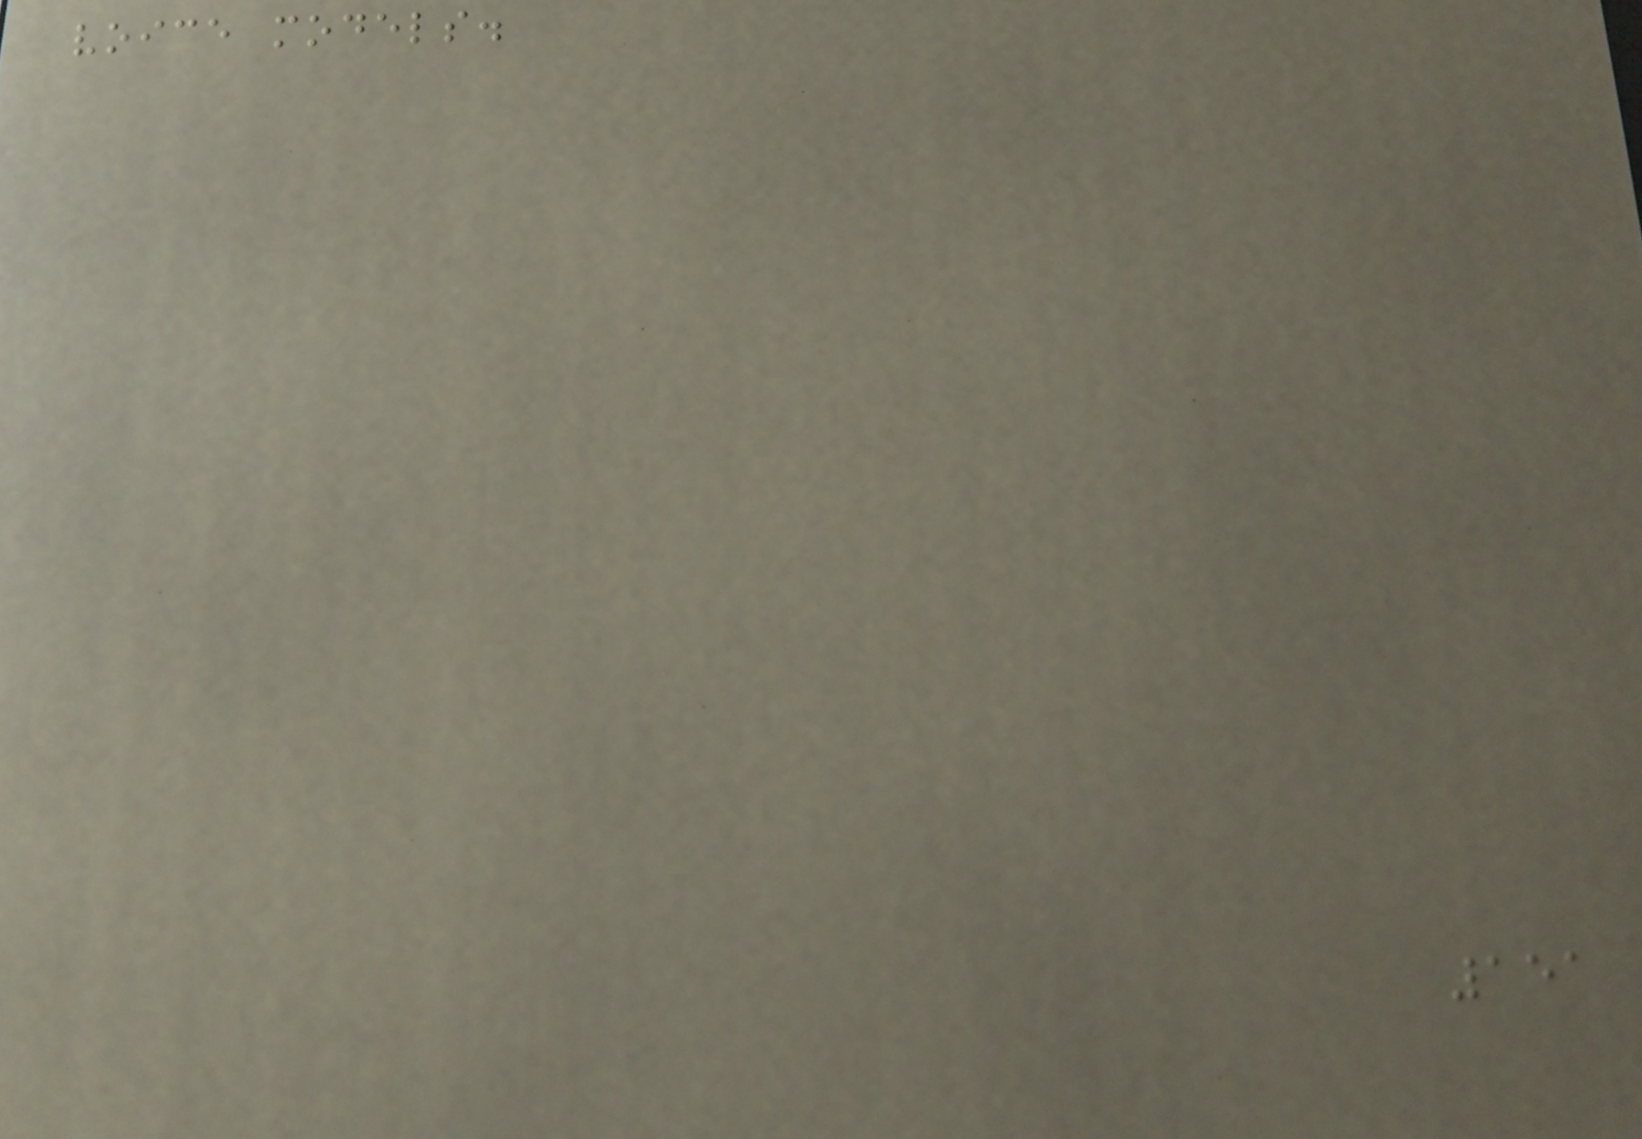voice models.
151
